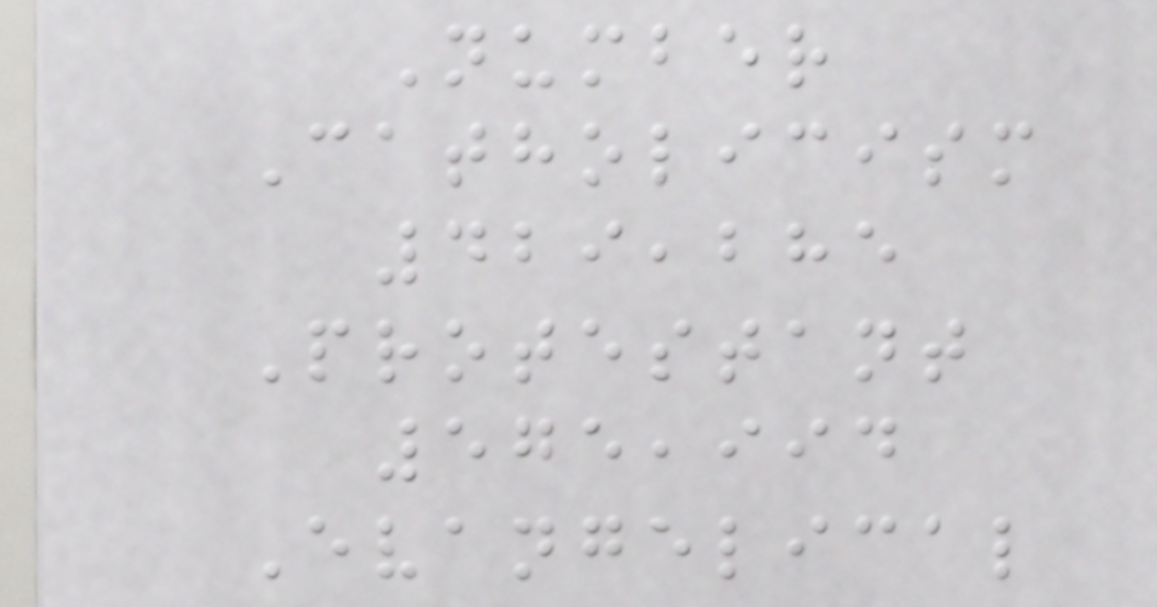Number
Catholicism
429,285
Protestant
575,994
Evangelical
